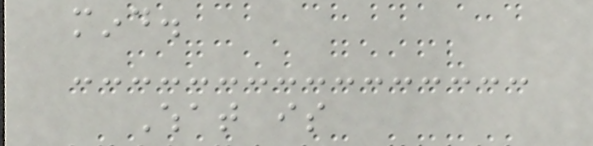mind.
What is
